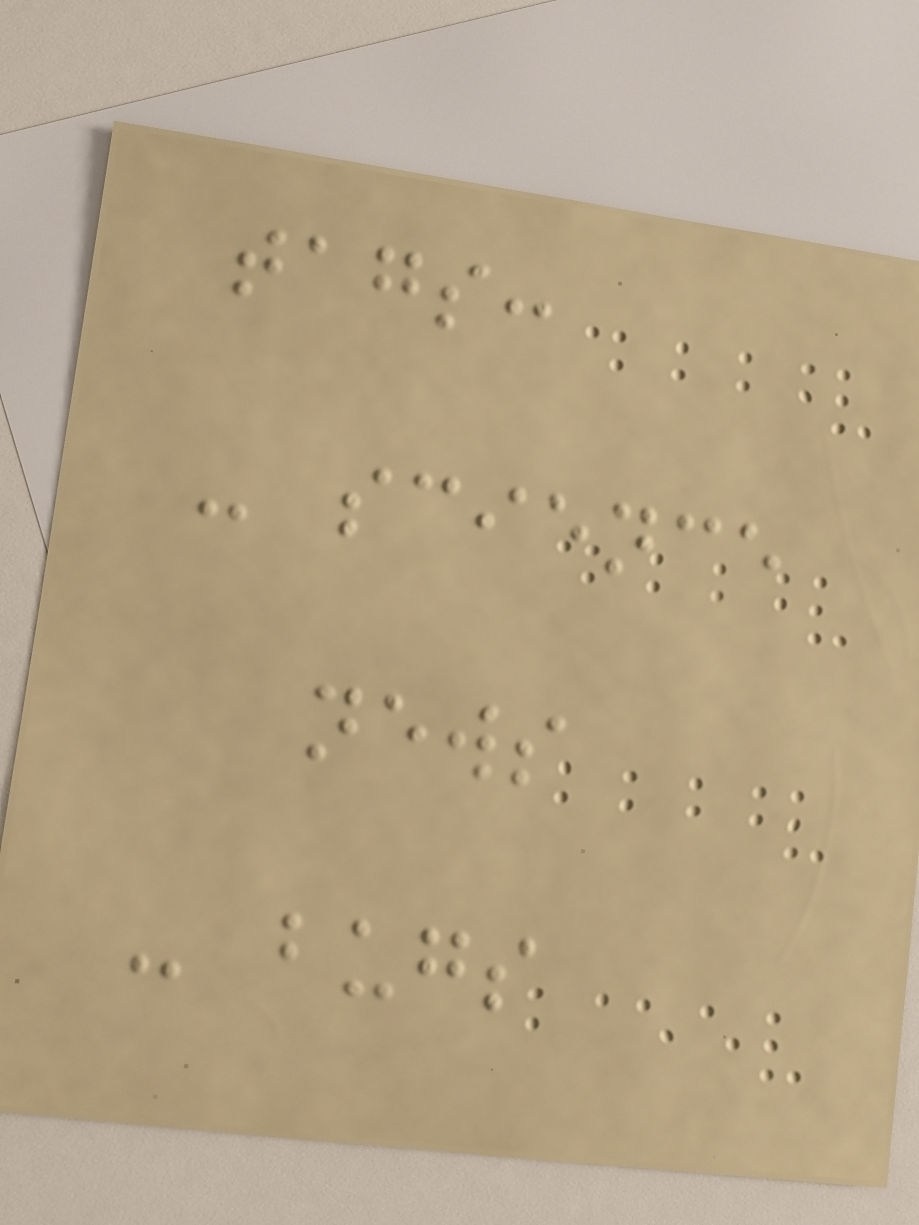tags:
- science
news
- bugs
